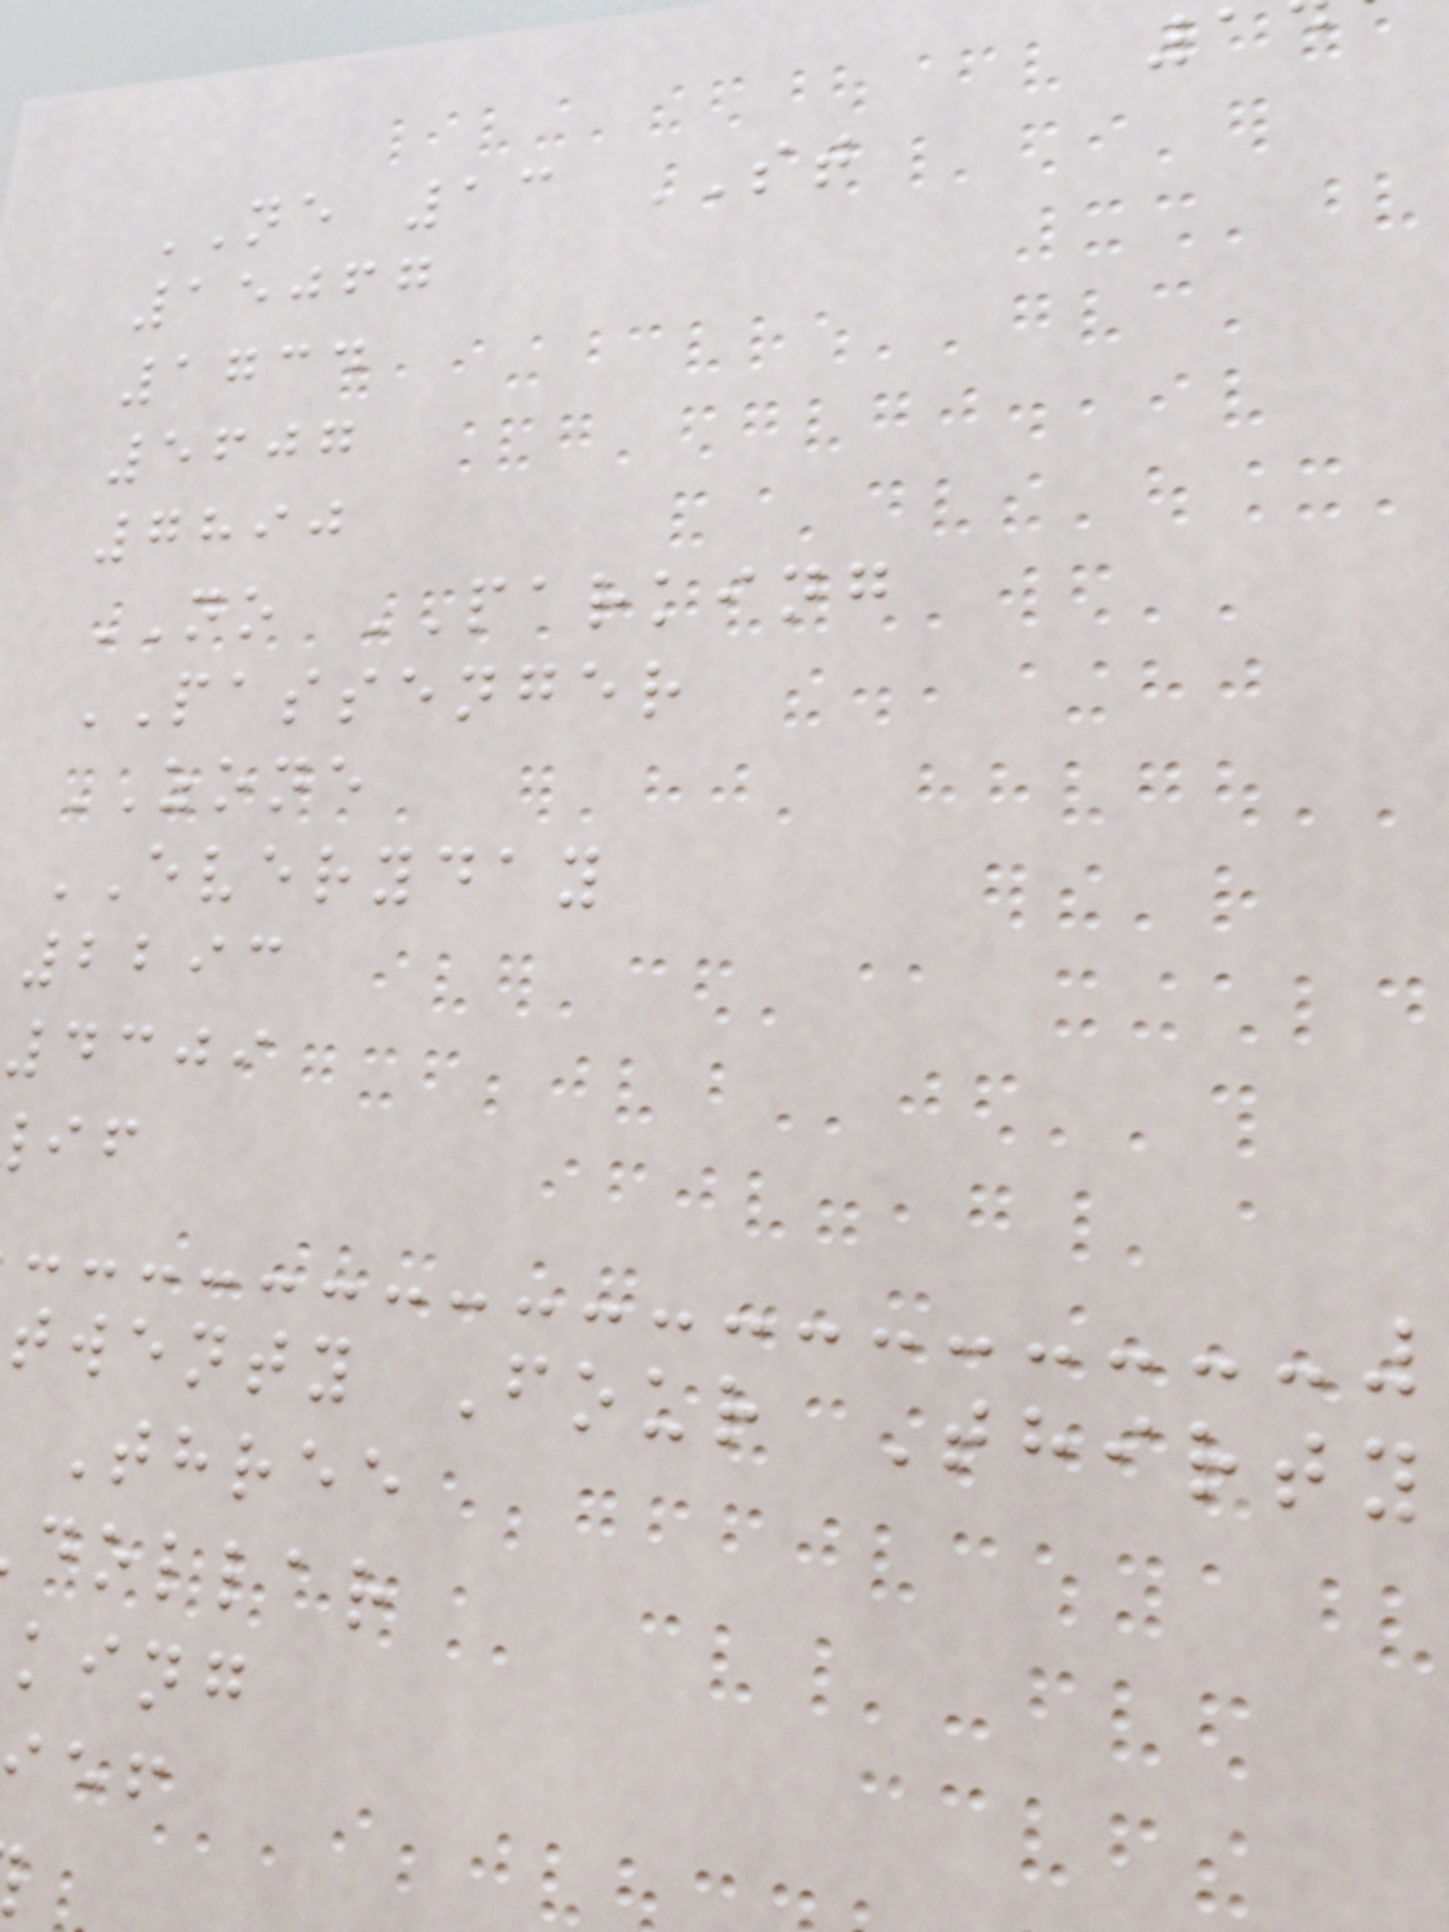NE 13 ST
15067
1734
5607
7890
NO PARKING
PASSENGER
ZONE
EVERYDAY
2293
4309
twenty Four Thirty
Three
dollar
king
